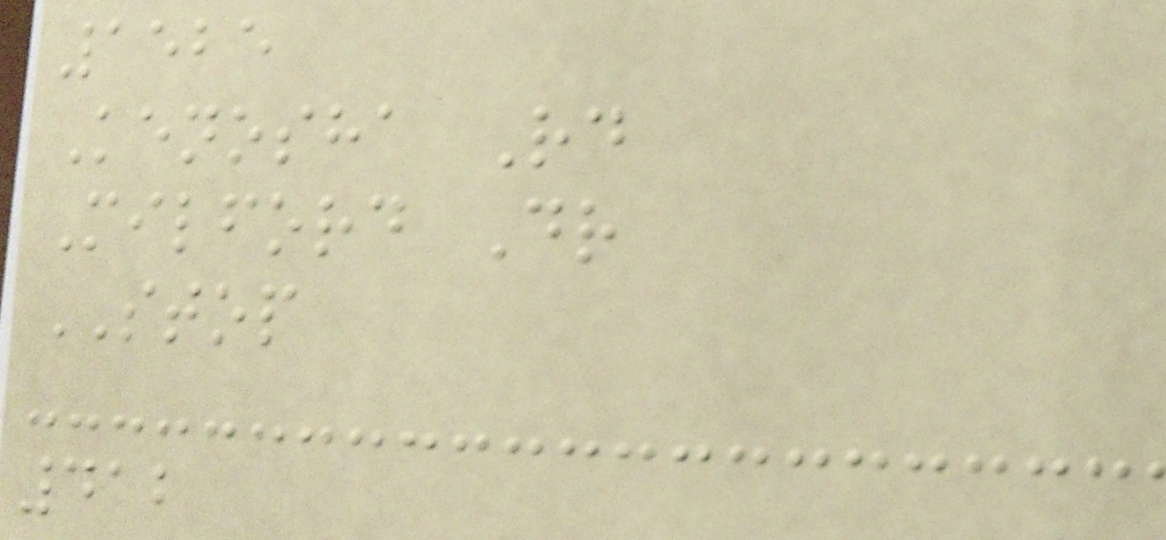1525
Kenosha Rd
Milford Dr
STOP
412
